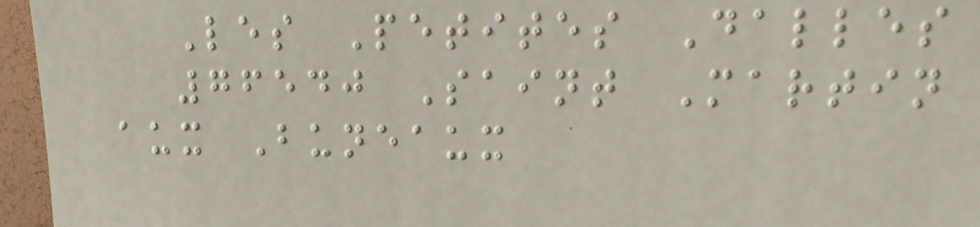Les Petites Dalles
76540 Saint Martin
aux Buneaux
